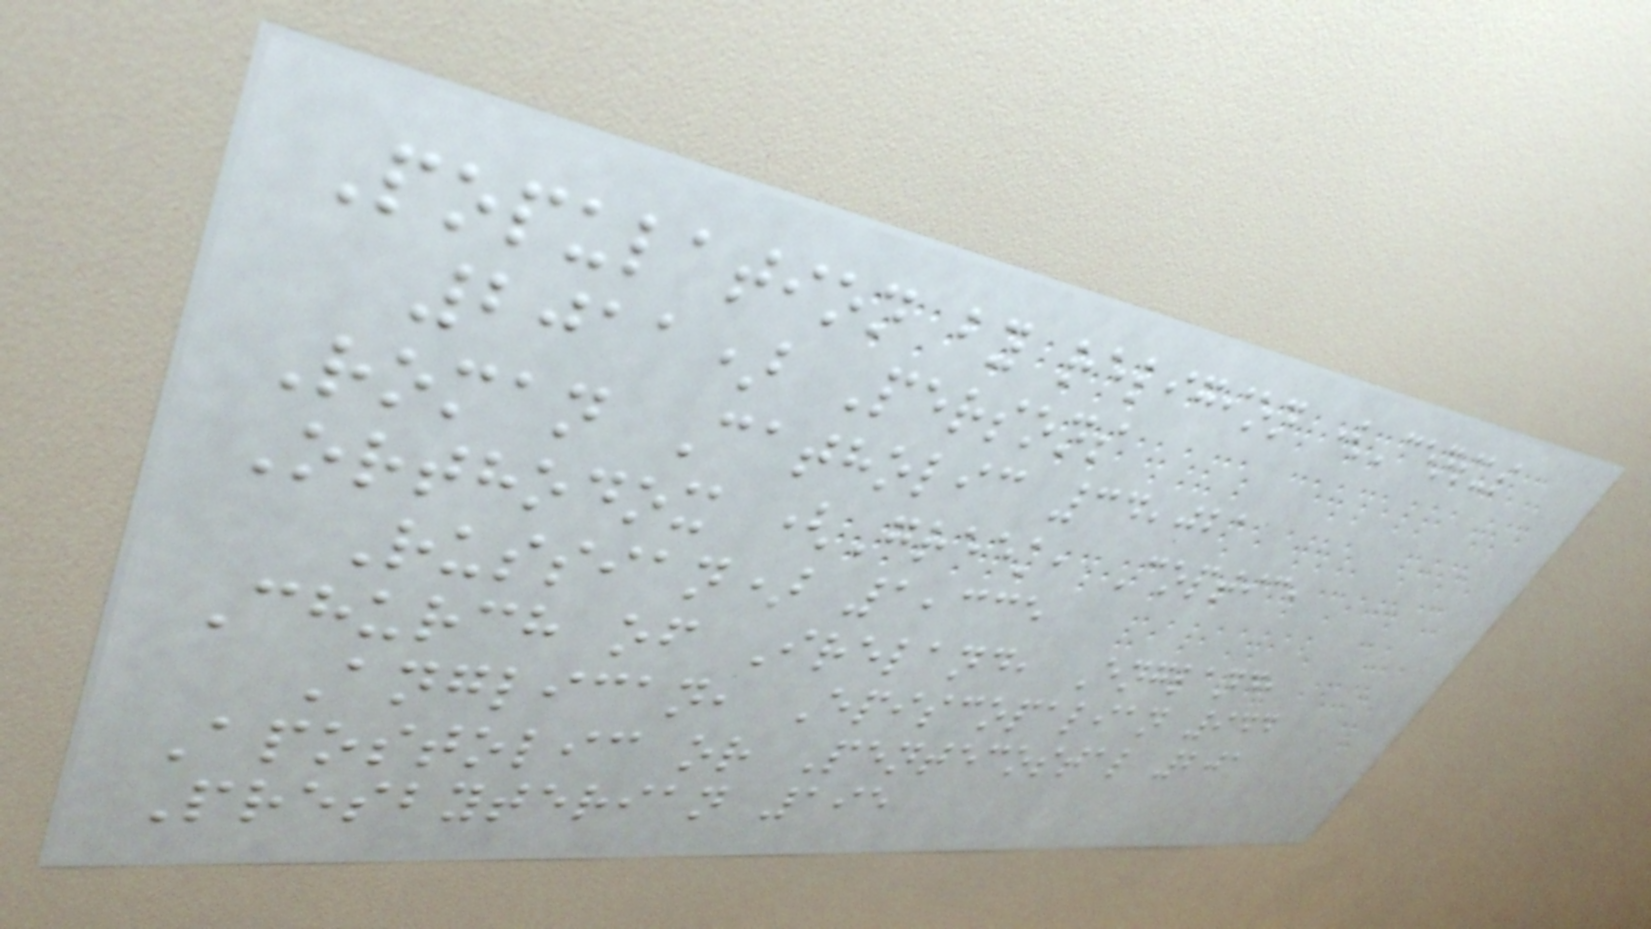Population by religion (Census
2011) Persons
Roman Catholic 34,021
Orthodox (Greek, Coptic,
Russian) 1,335
Church of Ireland, England,
Anglican, Episcopalian 944
Apostolic or Pentecostal 201
Presbyterian 195
